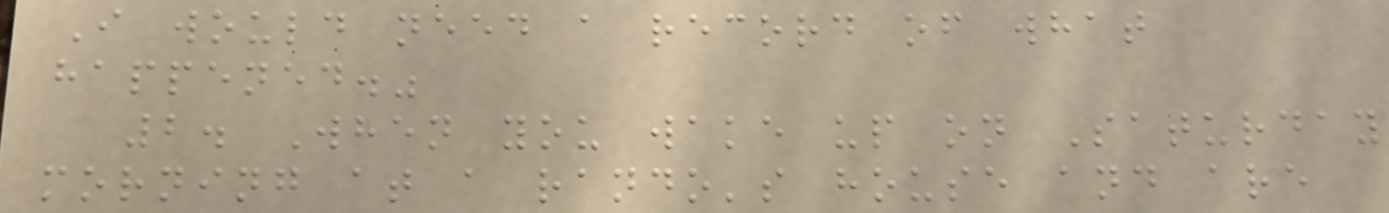I would need a record of what
happened."
2. When you wake up on Saturday
morning at a rando's house and are
